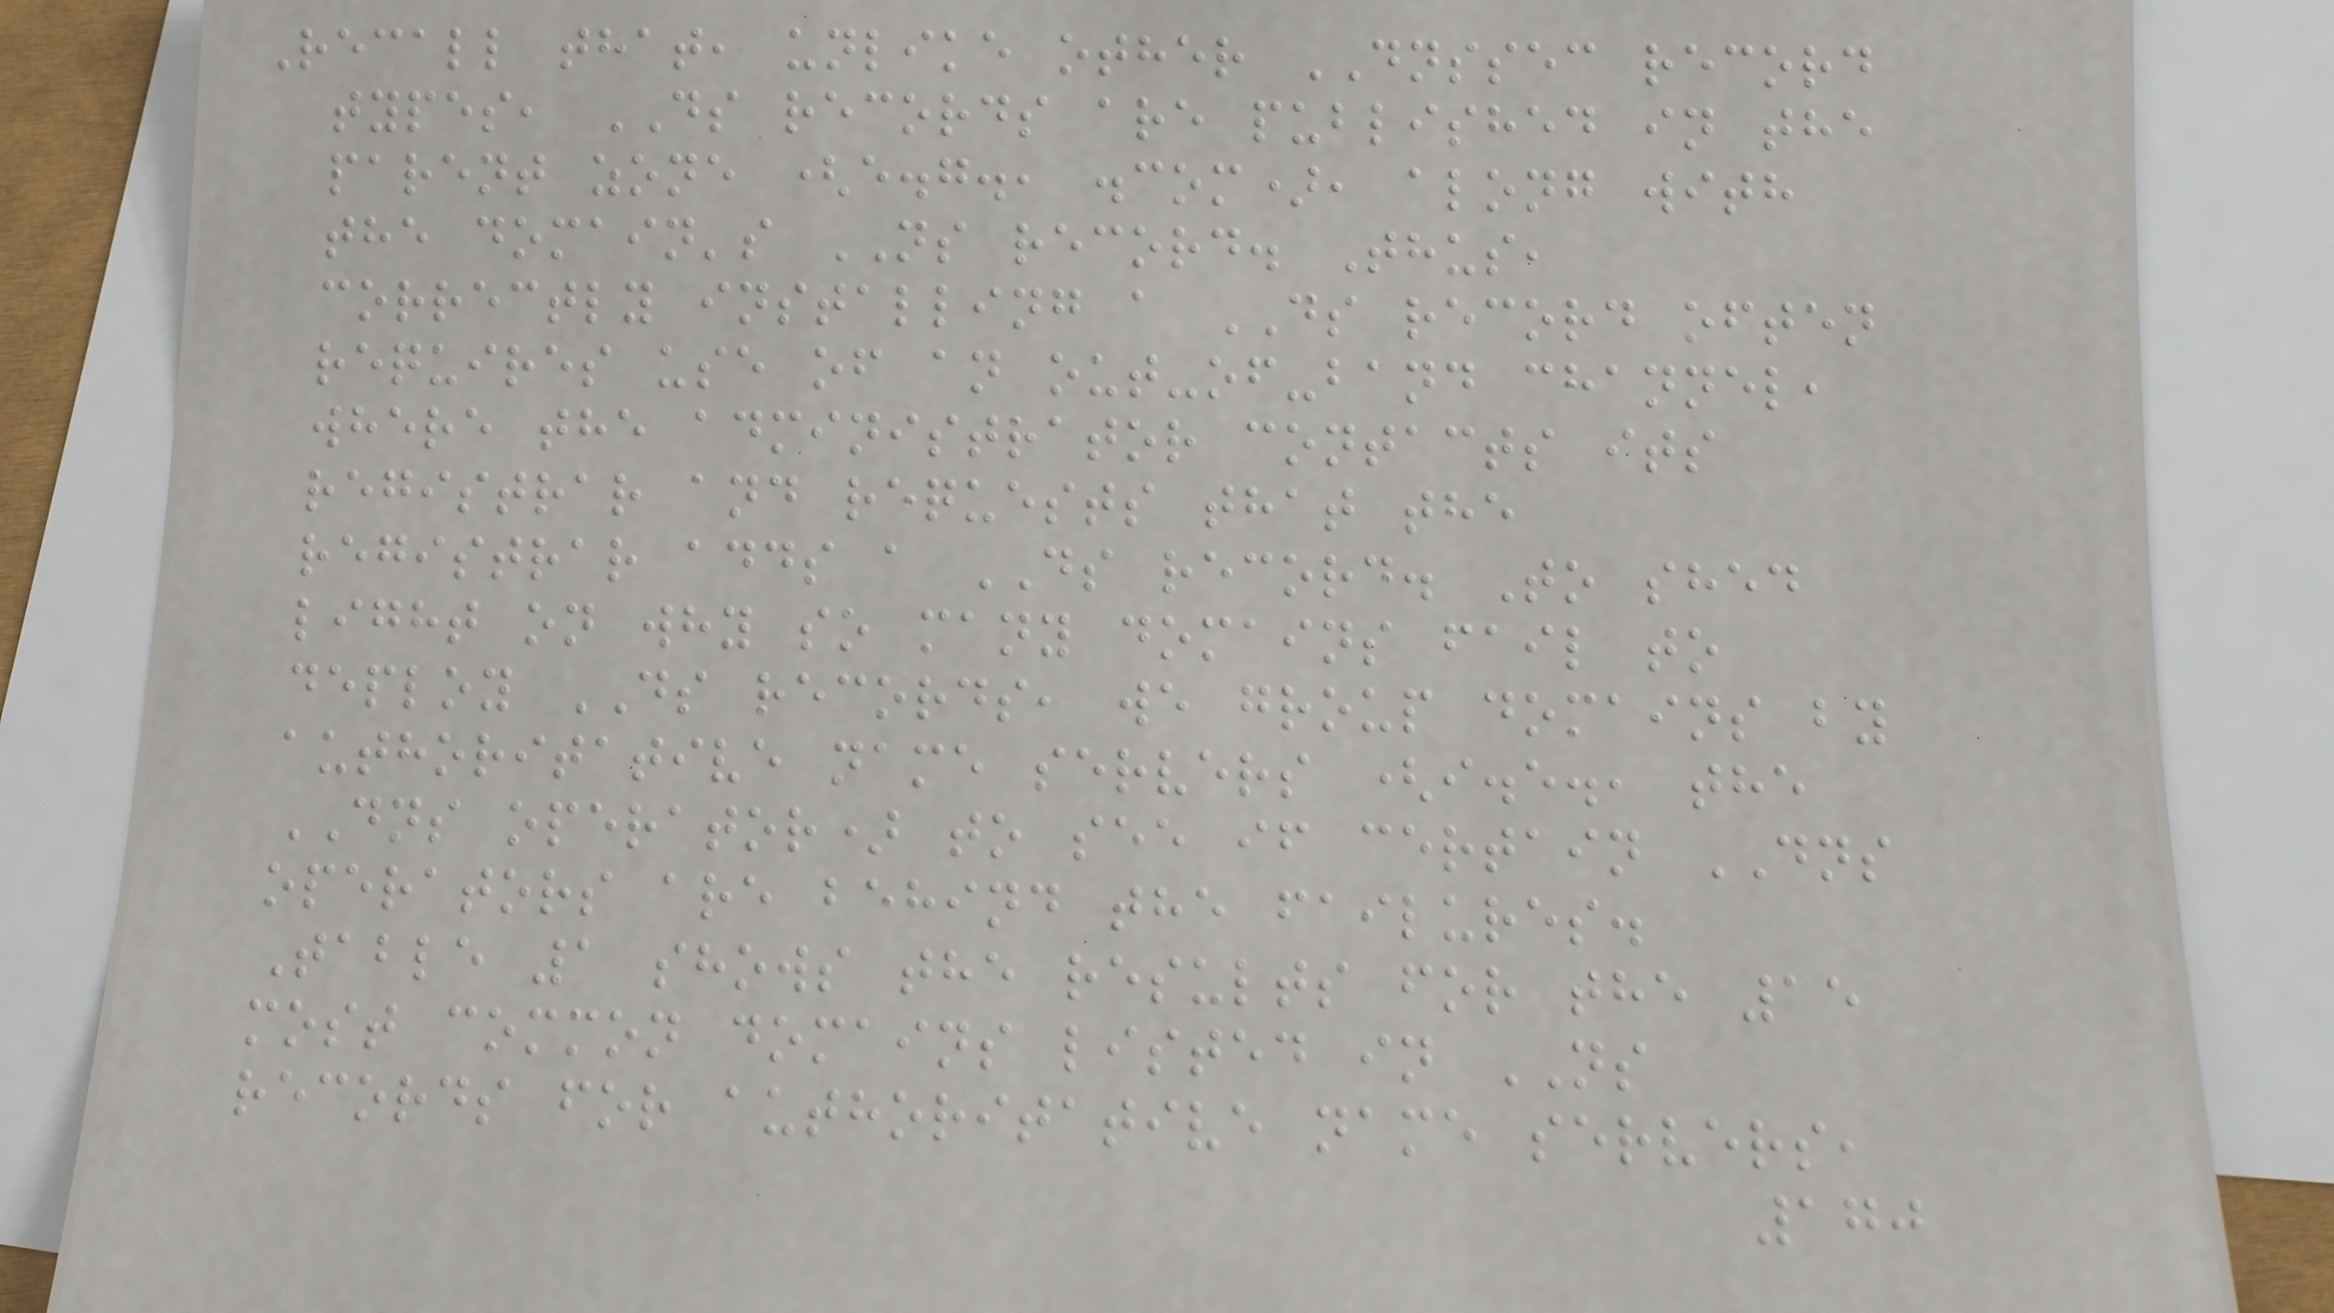Recall that, unlike other DNSSEC record
types, DS records are published in the
parent zone (e.g., .com), along with
the domain's NS record. Thus,
correctly installing a DS record often
requires use of an out-of-band channel,
where the administrator contacts its
registrar and requests that the
registrar adds a DS record. To shed
light on why so many domains fail to
deploy DS records, we group domains by
authoritative name servers (i.e., the
DNS operator) to see if certain DNS
operators are behind the failures.
Table 1 shows the results for the 15
most common domains listed in NS
records for authoritative name servers,
170
